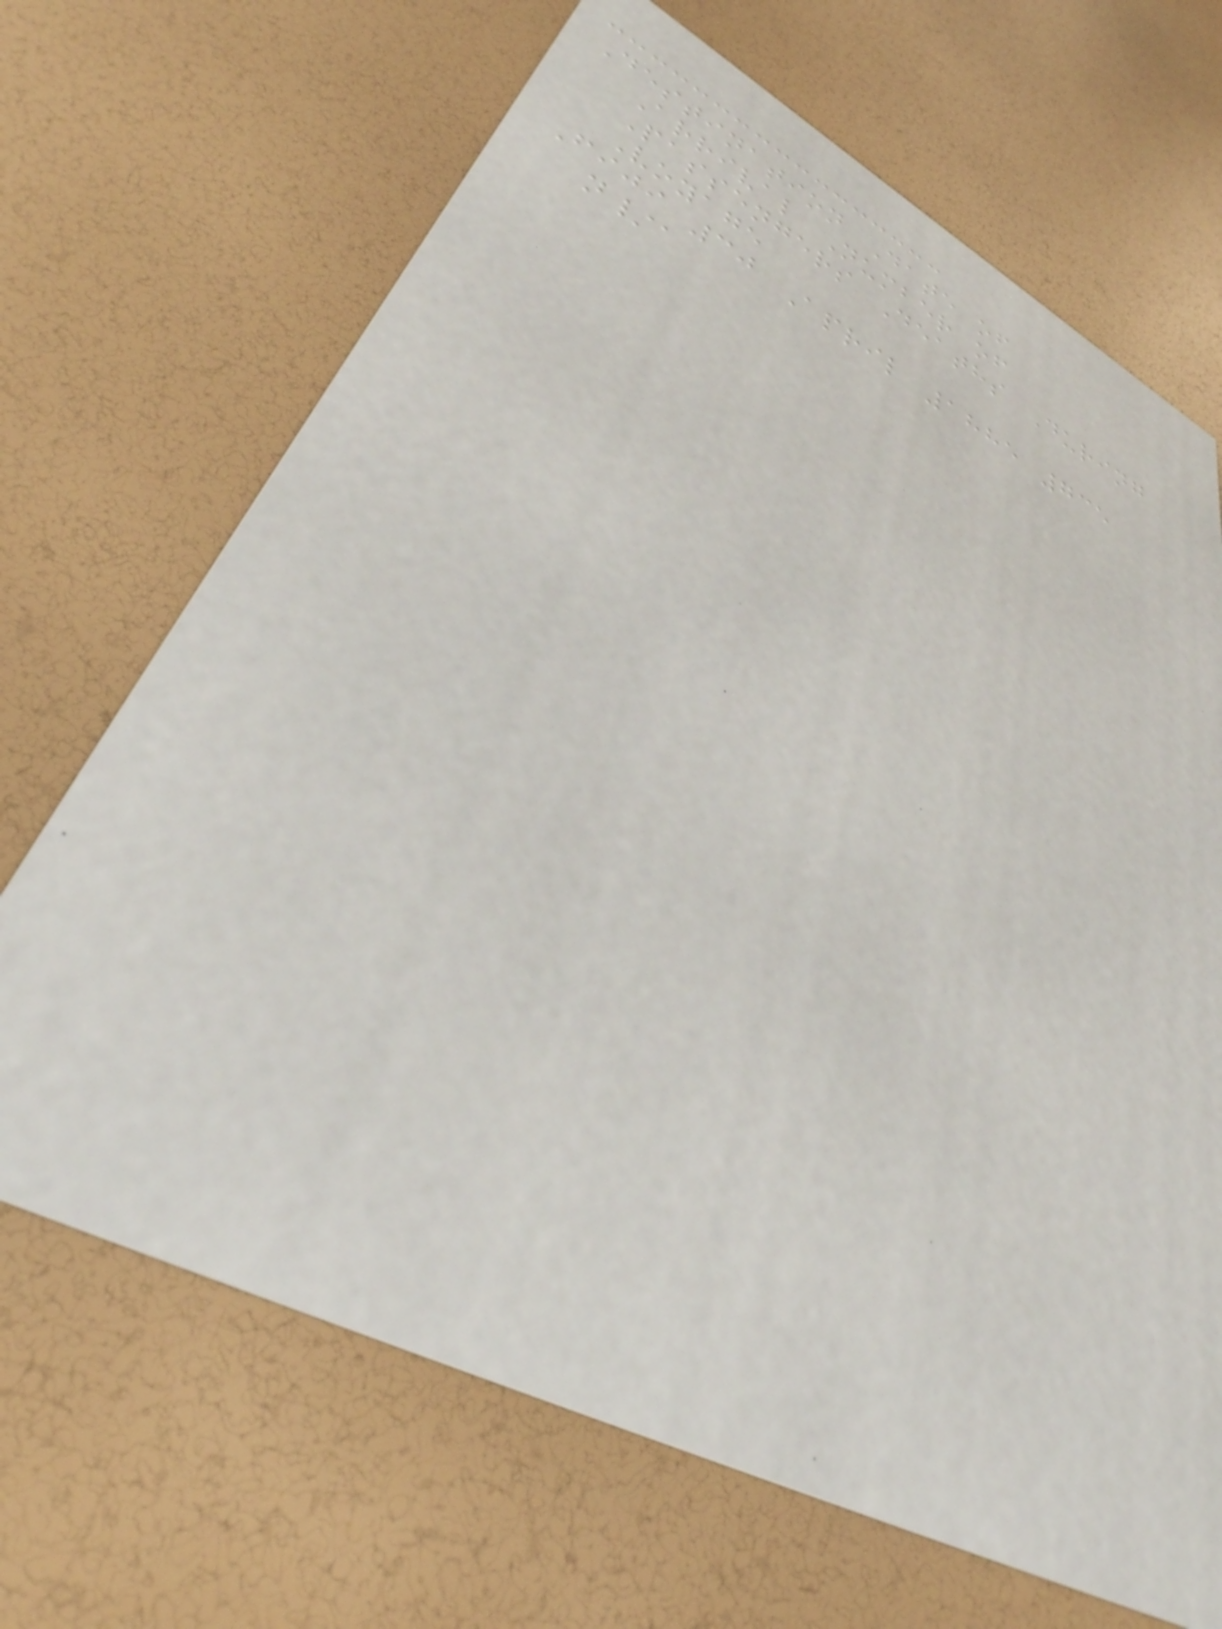Destination Date of
Arrival Number of
Passengers Deaths During
Voyage
Fiji 30 April 1885 735
n/a
